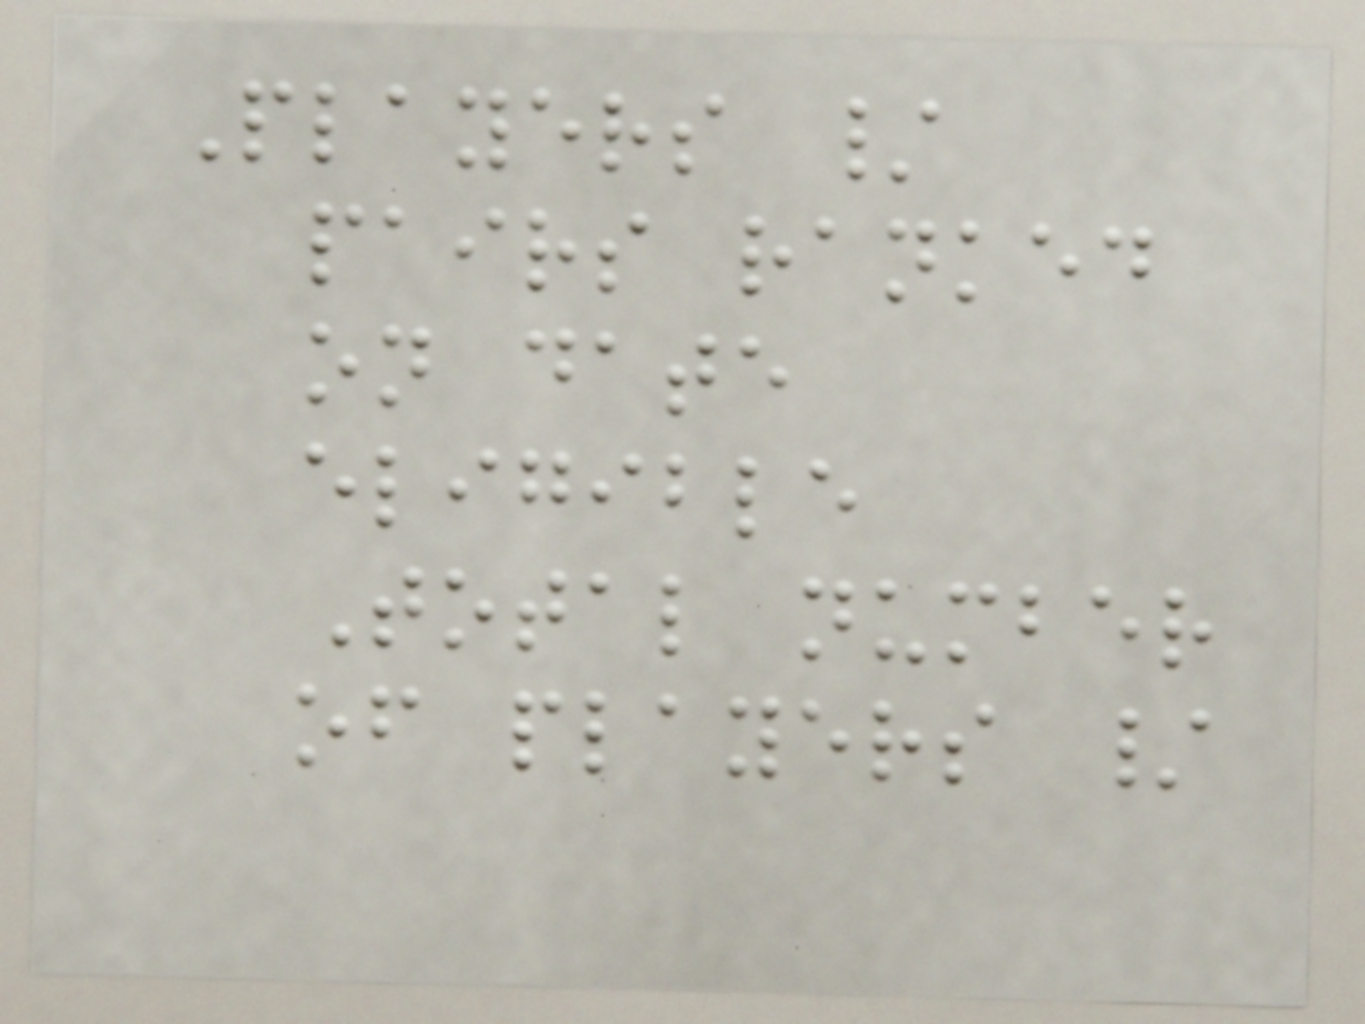Players /
pairs ranked
on date
eligible
Total number
of players /
